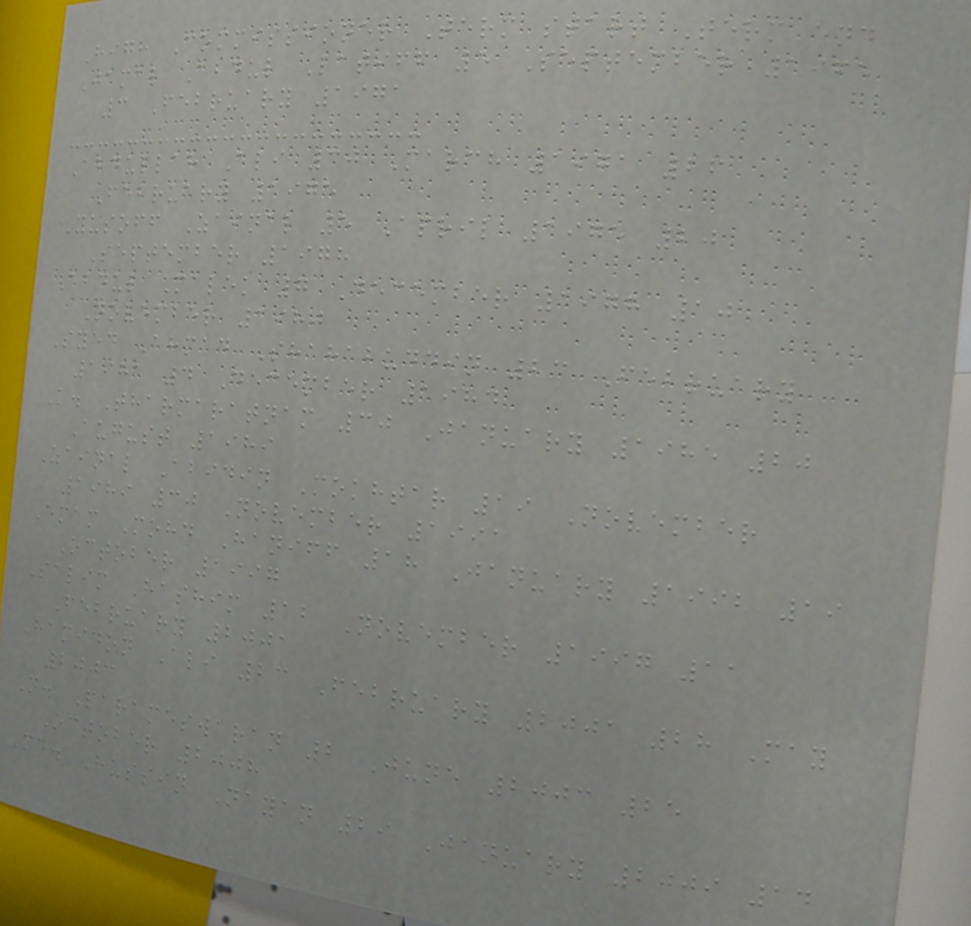High Commissioner Term start Term end
Jamal Abdul Latiff 5 September 1965
3 February 1971
Abdullah Ali 30 March 1971 26
February 1975
Yusoff Zainal 5 April 1975 20
September 1978
Abdul Malek 7 December 1978 10
November 1980
Syed Ahmad Shahabuddin 23 February
1981 4 December 1984
K. Tharmaratnam 30 January 1985 20
August 1989
Zainal Abidin Mokhtar 19 November
1989 30 November 1991
Emam Mohd Haniff 18 January 1992 19
October 1997
Salim Hashim 12 November 1997 11
February 2001
Hamidon Ali 23 February 2001 28 May
2003
N. Parameswaran 2 June 2003 25
October 2008
Md. Hussin Nayan 29 January 2009 14
